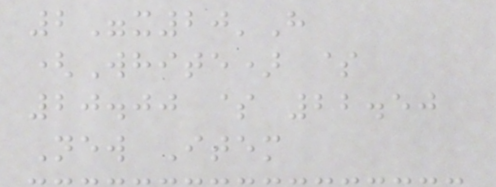2"x20'H
(White) $
20.00 $ 22.50
New Item
